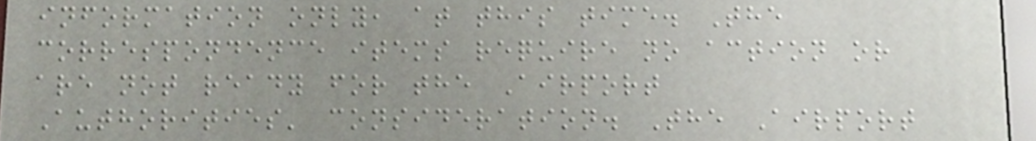information only, at this time. The
correspondence items require no action or
are not ready for the Airport
Authorities' consideration. The Airport
